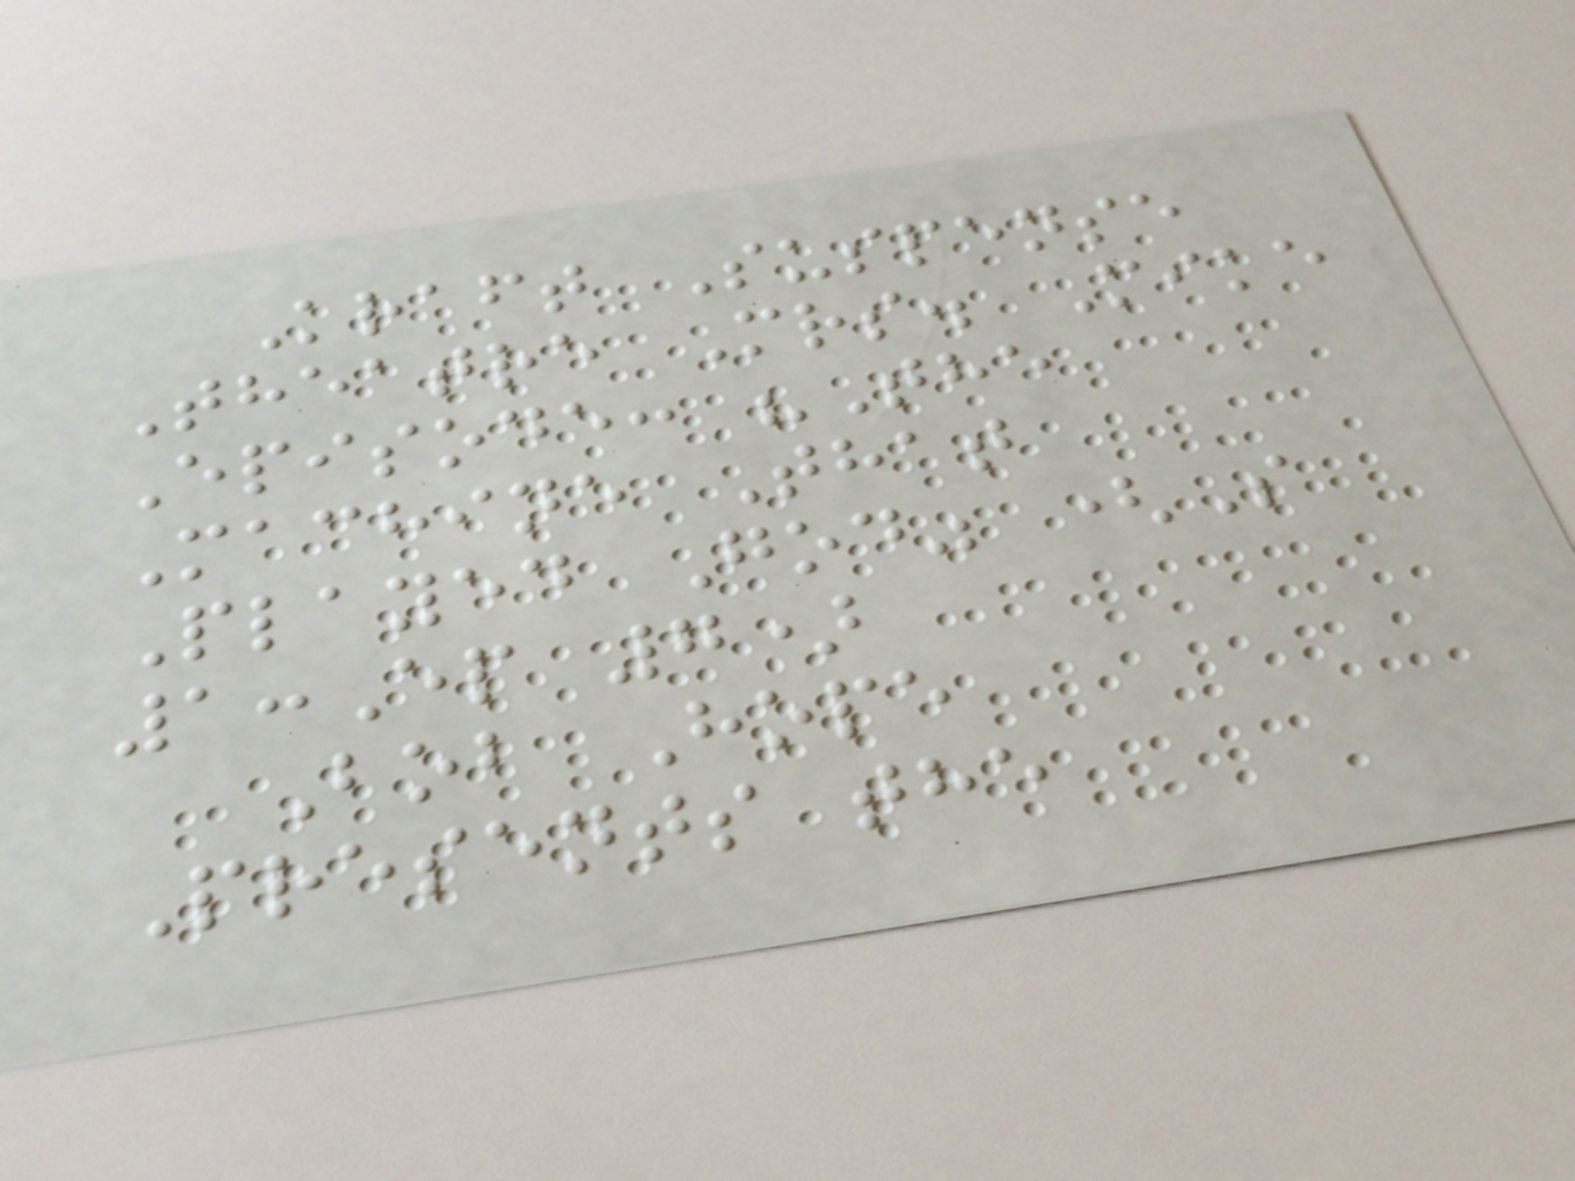Kraft Suspense
Theatre Mrs. Mike
Episode: "The
Machine That
Played God" (S
1:Ep 7)
Bob Hope
Presents the
